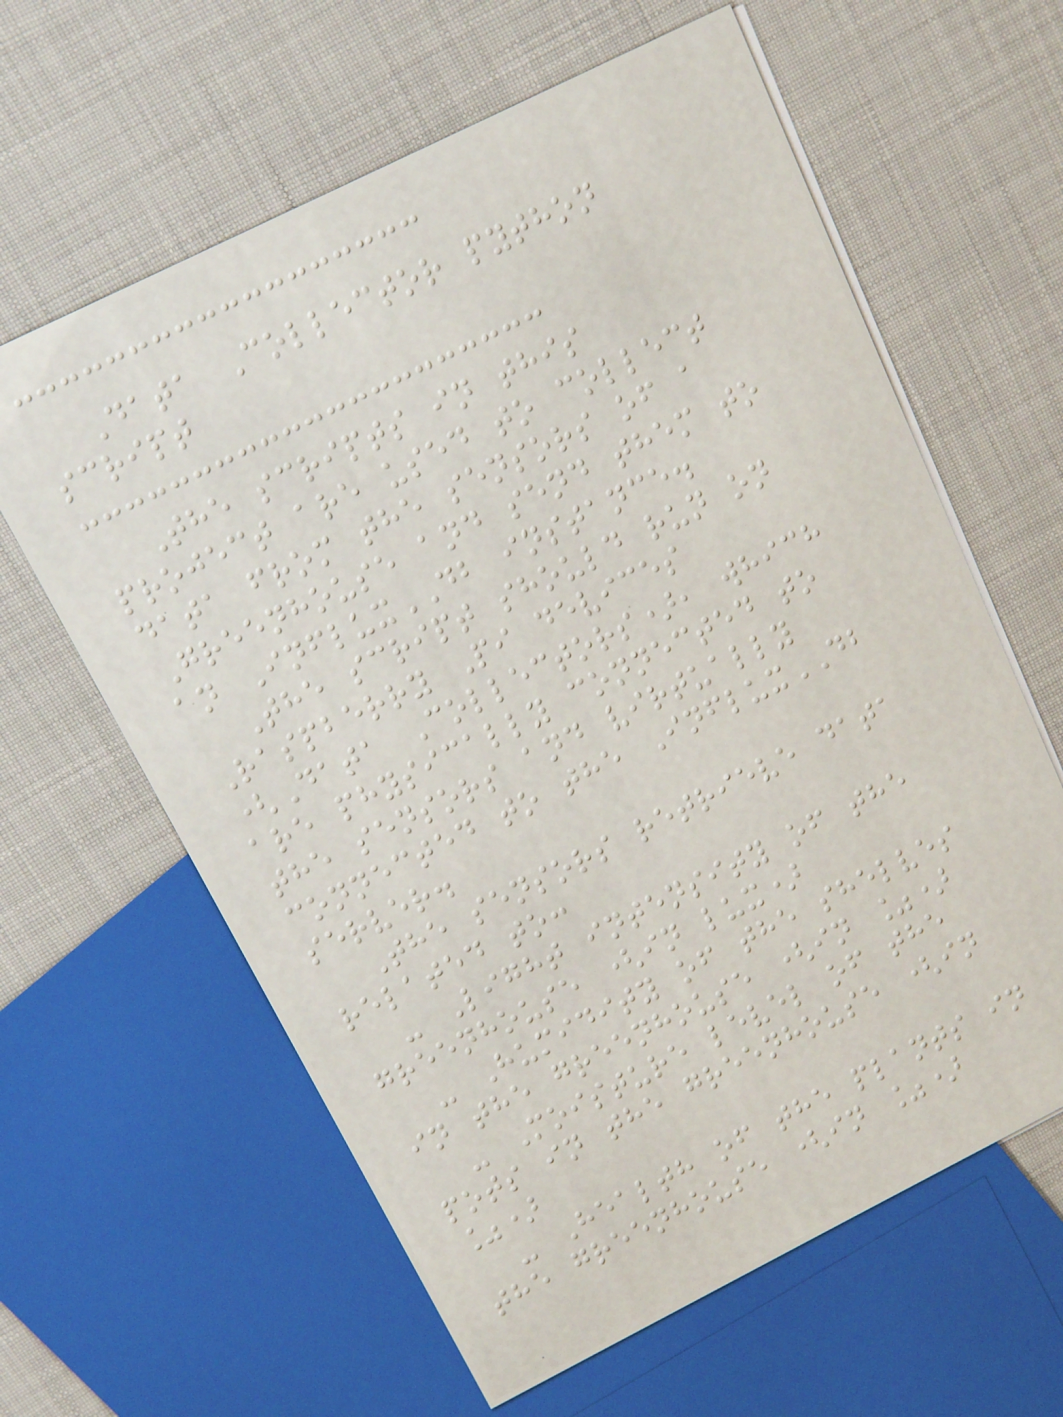Data Collector python
script
The scripts in this
project are used to collect
data from the sensors of a
Greenhouse and send them to
an InfluxDB instance.
The script should run on
Raspberry Pi devices
(Data Collectors), which
are physically connected to
the sensors and virtually
connected to the InfluxDB
server.
The sensors retrieve data
related to:
- Light intensity of the
greenhouse (in lux)
- Humidity of the shelves
in the greenhouse (in %)
- Moisture level of the
pots in the greenhouse (in
%)
- Health of the plants in
the greenhouse (in %)
